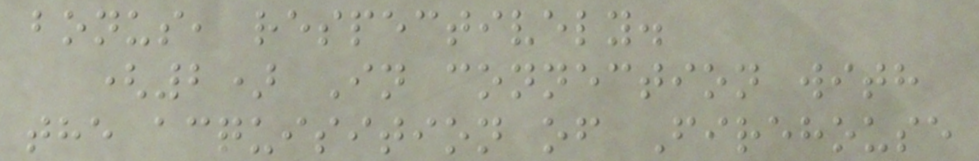bonus, respectively.
(2) In connection with
the acquisition of Firehouse
